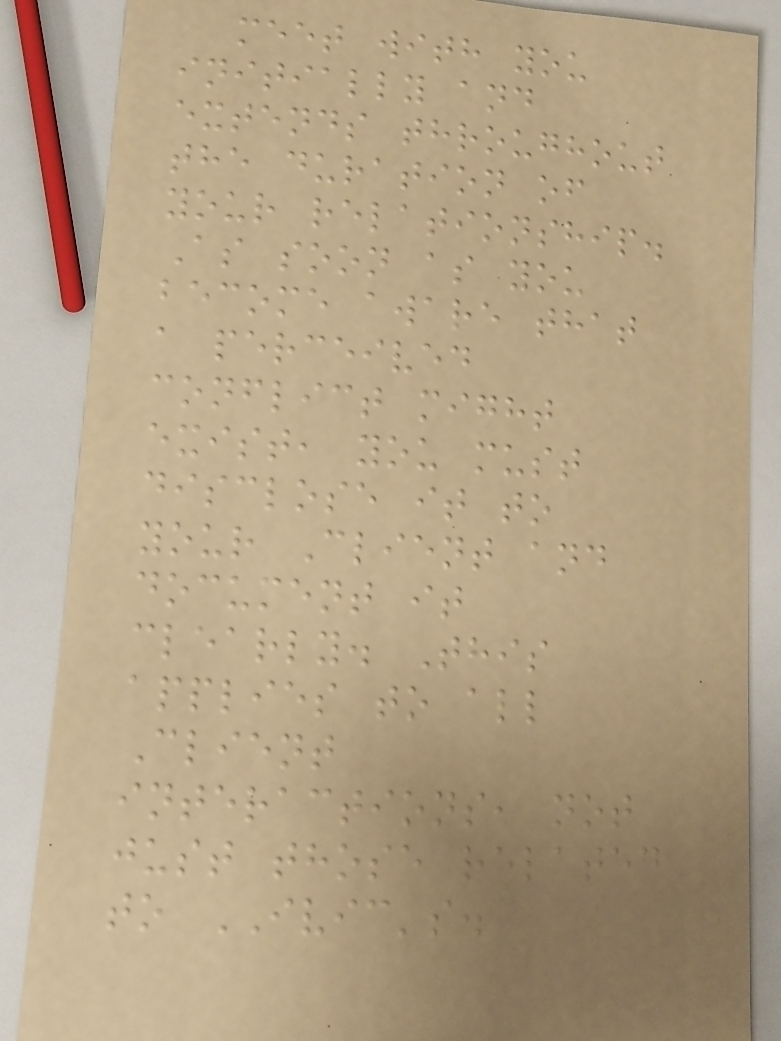meet with you
initially and
extends throughout
the duration of
your relationship.
As soon as you
become aware that
a perceived
conflict might
exist, you must
disclose it to
your Client and
document it
clearly. This
applies to all
Client
interactions, not
just those related
to IVIC's.
